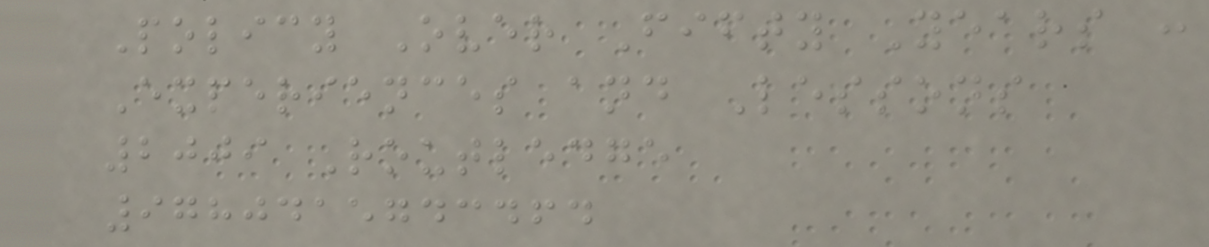Policy Over Fifty Years :
Experiences and Lessons
2009 Routledge
9780415743464
